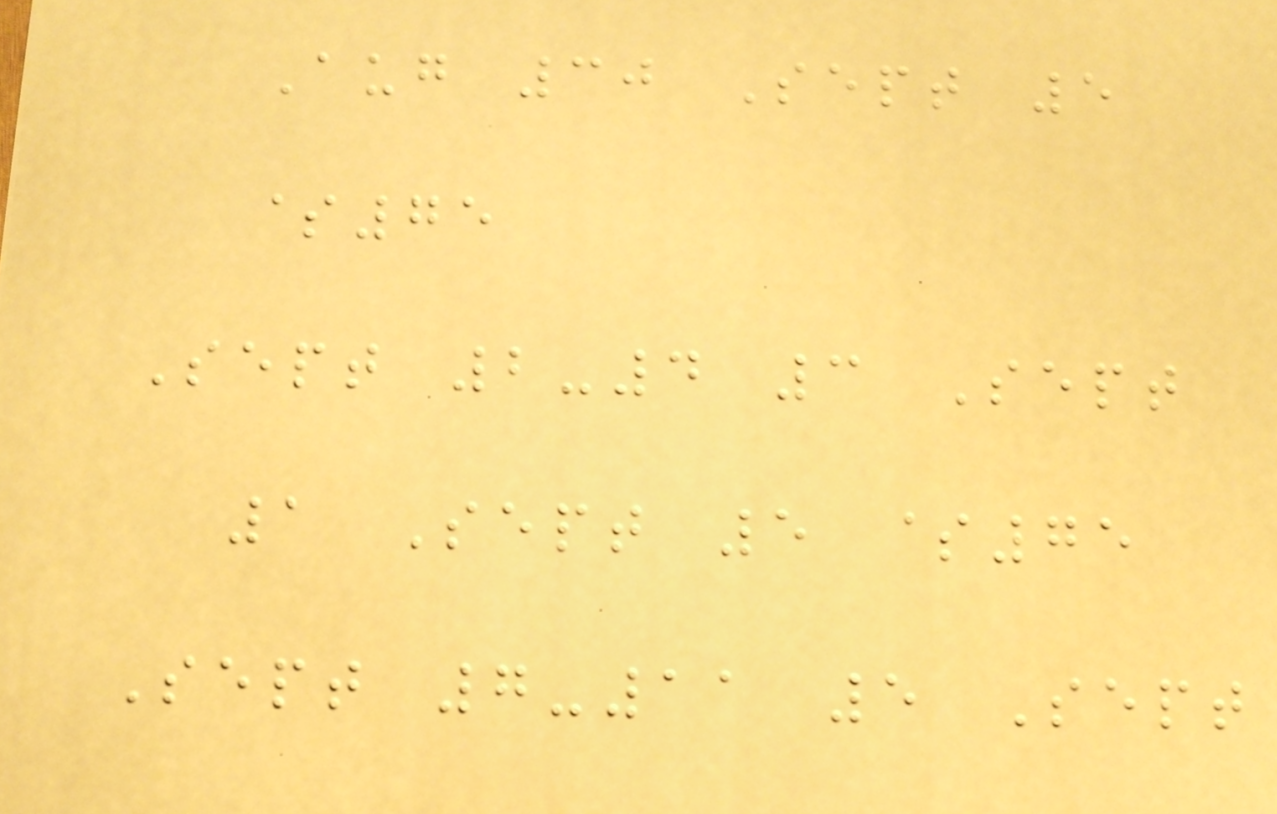Aug 30 Sept 5
$75
Sept 2-4 3 Sept
1 Sept 5 $75
Sept 7-11 5 Sept
